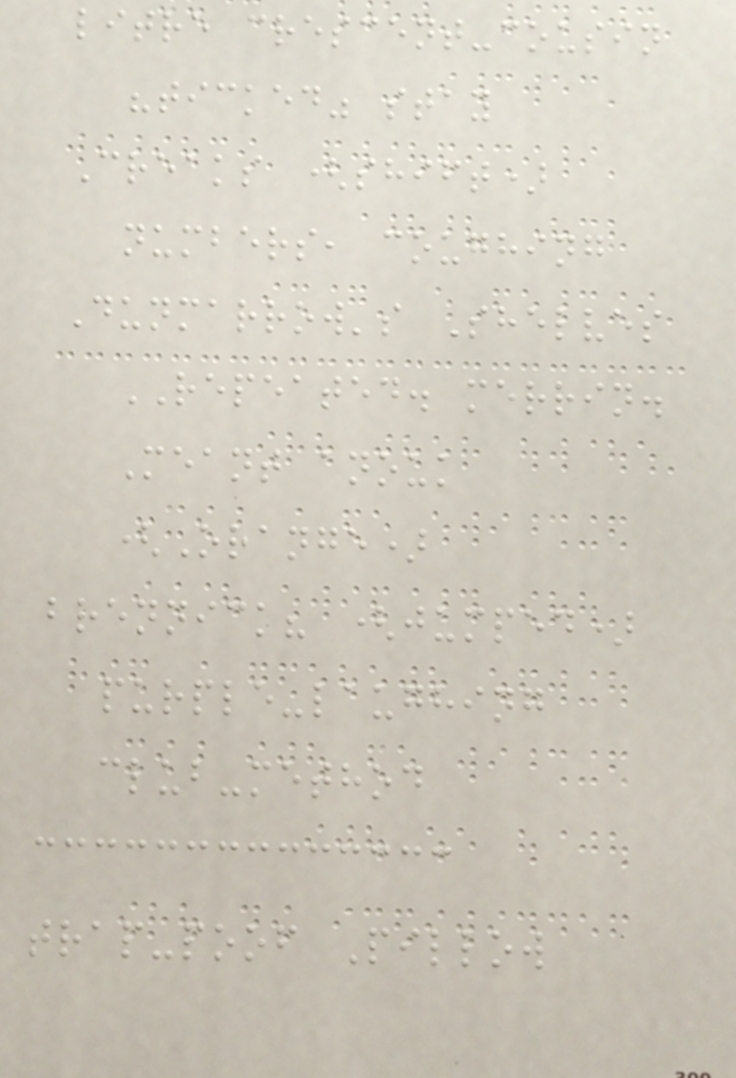litre crescent-cousin
"ticked" stay
Creaks (shift)
numbers, coughing
Dunmarrow's Shelves
REPEATED. merrin.
Meant anouk
(Orange)
brennick? (jumped)
purple-laughing
club-method
trap-poof Pillow
